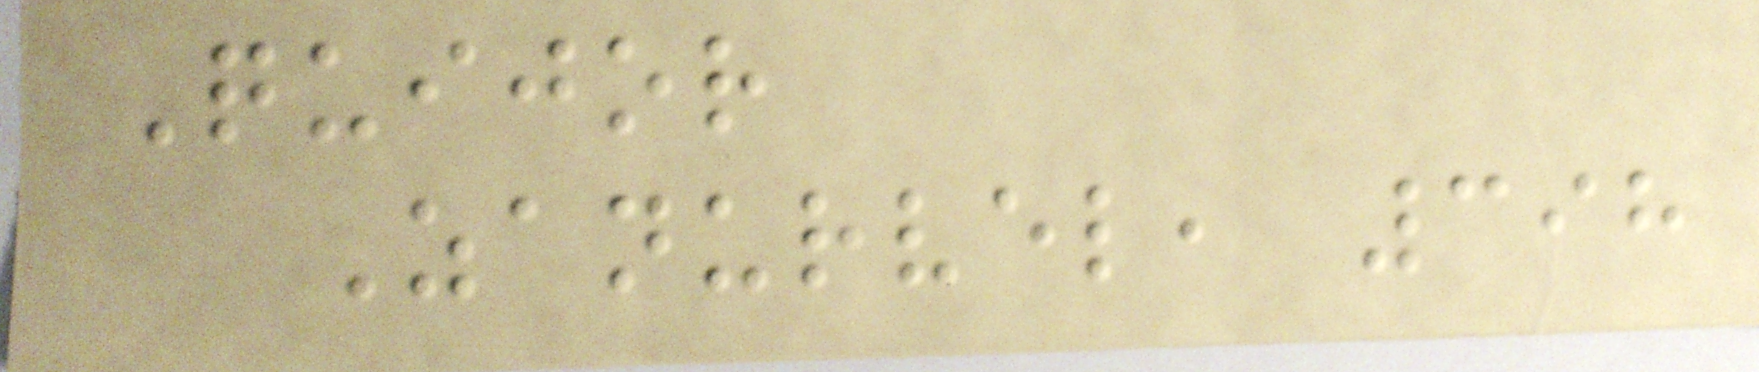Quijor
Zanurvel, 398
